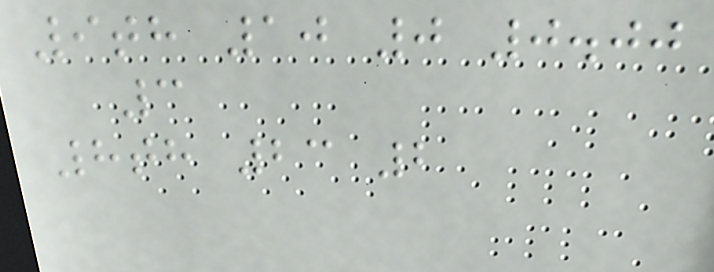9th 10 0 0.00
3
8th 23 2
